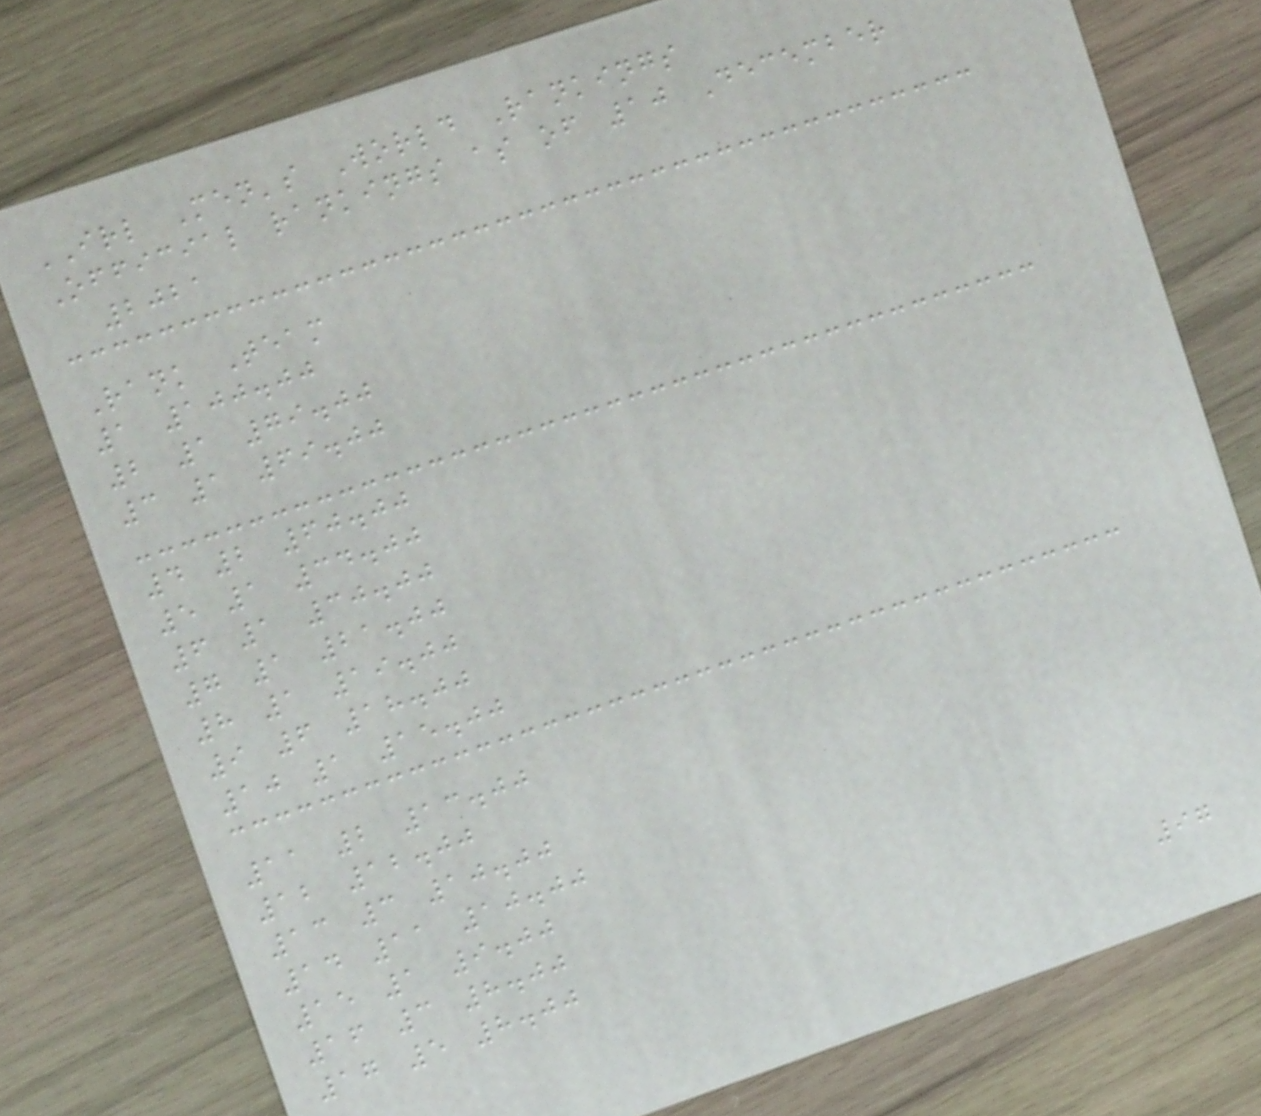IRL Men's World Rankings
Official rankings as of 10 December
2021
Rank Team
1 100.00
2 1 79.00
3 1 69.00
4 2 60.00
5 1 34.00
6 1 30.00
7 1 21.00
8 1 19.00
9 6 18.00
10 1 15.00
11 2 13.00
12 12.00
13 3 10.00
14 11 10.00
15 1 9.00
16 3 8.00
17 5 8.00
97
